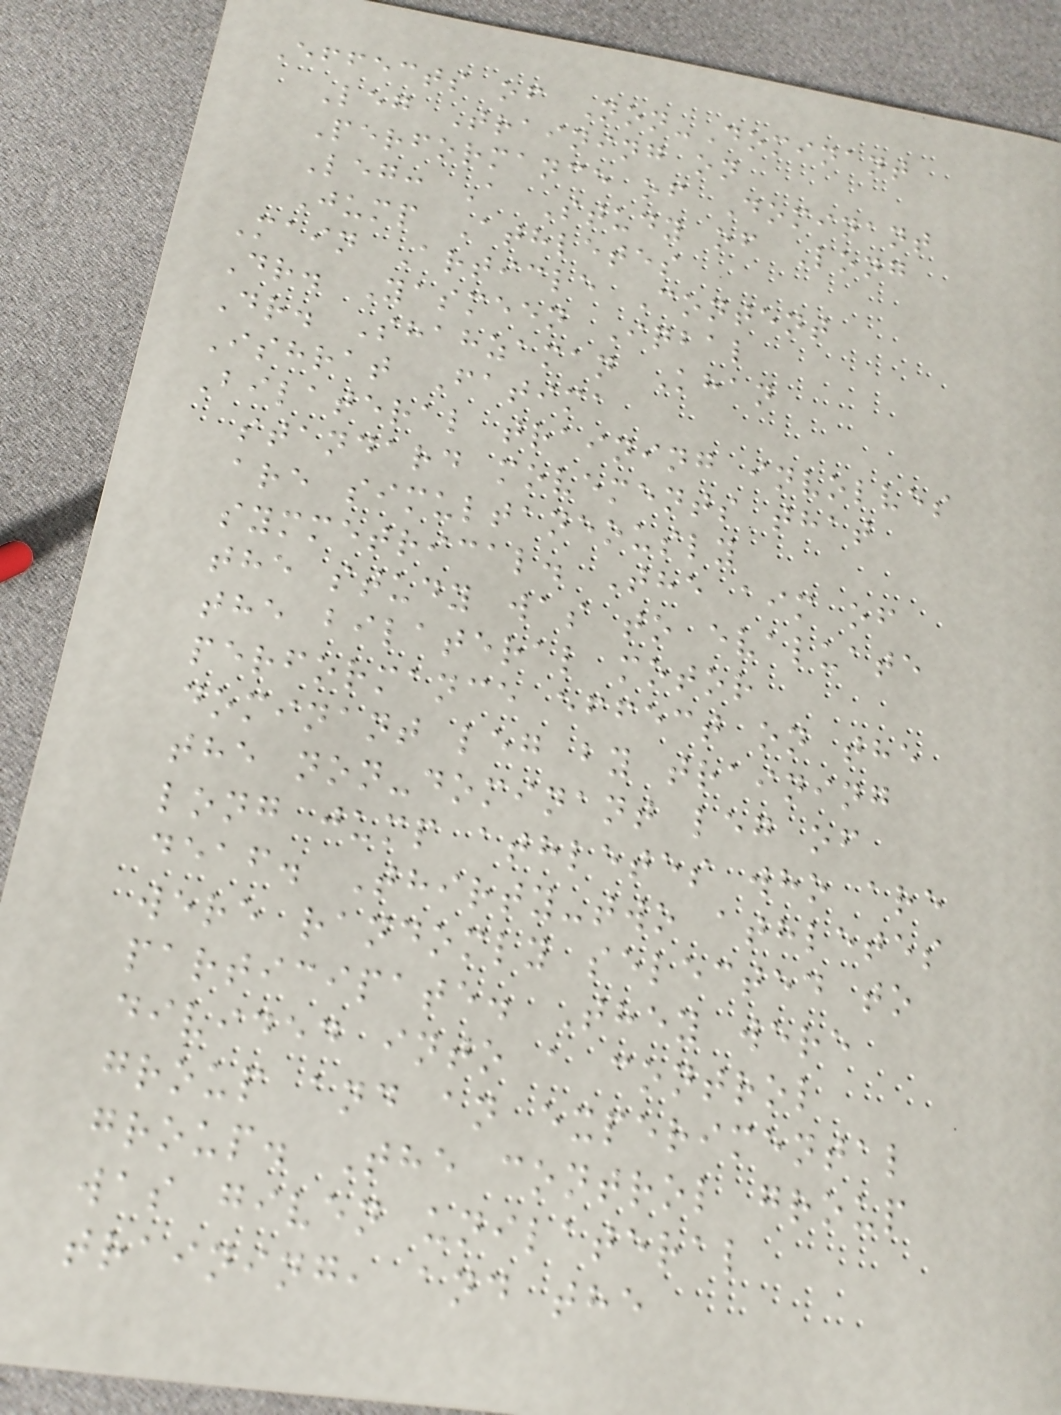Effects of Non-Dominant
Leg Training on
Performance of Dominant
Leg: A Study of Long
Jump Athletes
Main Article Content
Dr. Yasmeen Iqbal
Dr. Shahzaman Khan
Ishrat Fatima
Bilateral training involves
standard movements that
are simultaneously
symmetrical. The aim of
the study was to evaluate
the bilateral motor
performance effect on the
dominant leg by training
the non-dominant leg of
long jump athletes who are
deaf. Thirty-two athletes
were randomly selected to
participate. They were
divided into a control
group and an experimental
group. The control group
was given unilateral
training, and the
